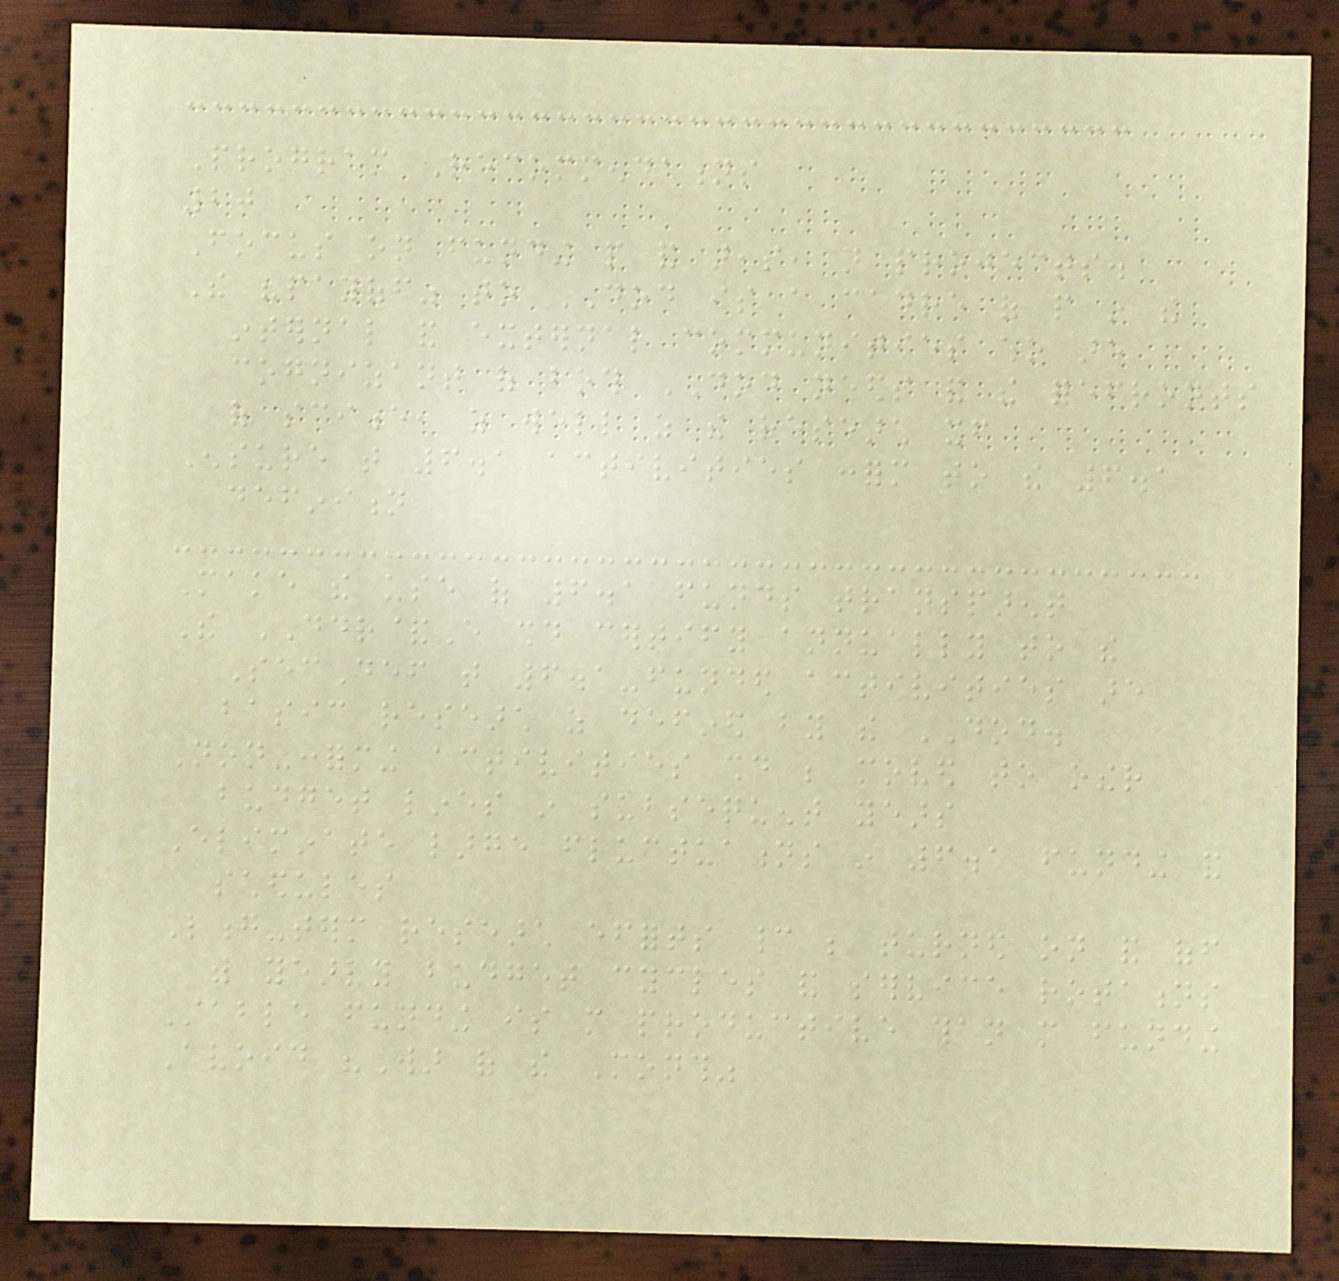Program Recommendations
20
Focus on funding people and areas, not projects.
The "payoff" to DOD is a cadre of people in the
internal and external communities who are
cognizant of both DOD needs and the forefronts
of science, as well as the research itself
Ensure that 6.1 activities conform to the 6.1
definition
Make the use of 6.1 funds transparent
The DDR&E should certify annually to the
SecDef that 6.1-funded activities are
basic research as defined by the DOD.
Non-conforming activities should be moved to other
budget lines in subsequent years
Eliminate large fluctuations in 6.1 funding and
schedules
Long-term research efforts cannot be turned on and off
with yearly budget cycles and service rotations
Stable funding is more productive than more funding
Avoid "War of the Month"
